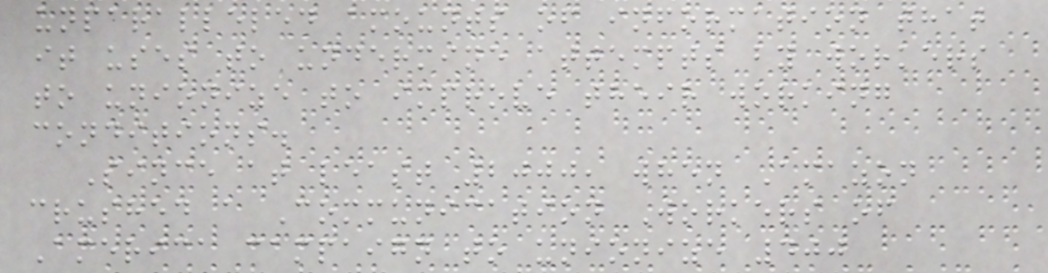unparalleled amounts of information that
it uses to undermine attempts by workers
to unionize to improve their working
conditions.
Since at least 2000, when Amazon
crushed a Communication Workers of
America campaign to unionize 400
